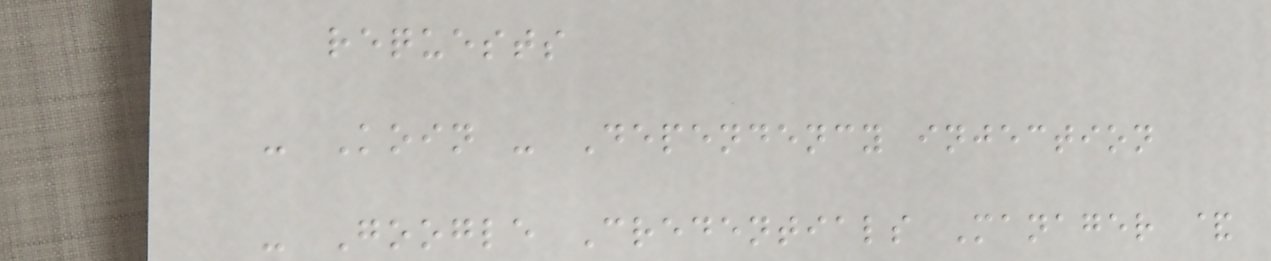requests
- Koin - Dependency injection
- Google Credentials Manager &
